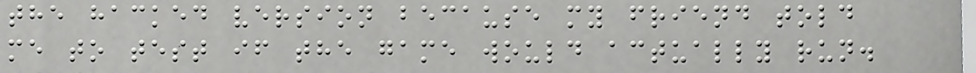the hacked version because my friend told
me to test if the game would actually run.
